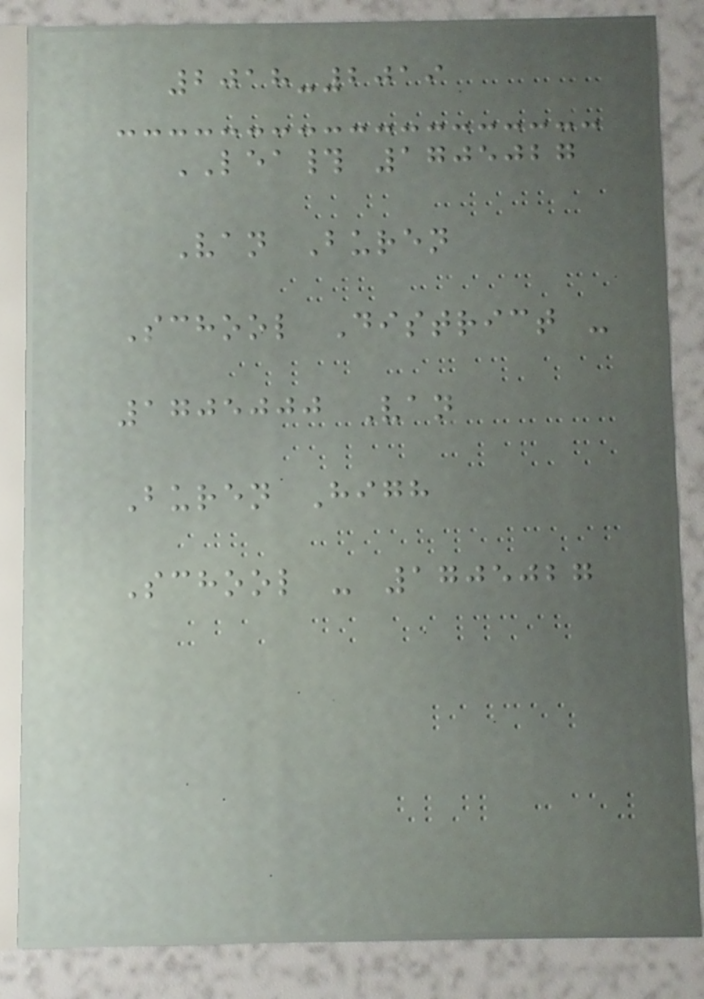2018-2019
LEA# 1705027
Van Buren
School District -
1705000 Van
Buren High
School - 1705027
